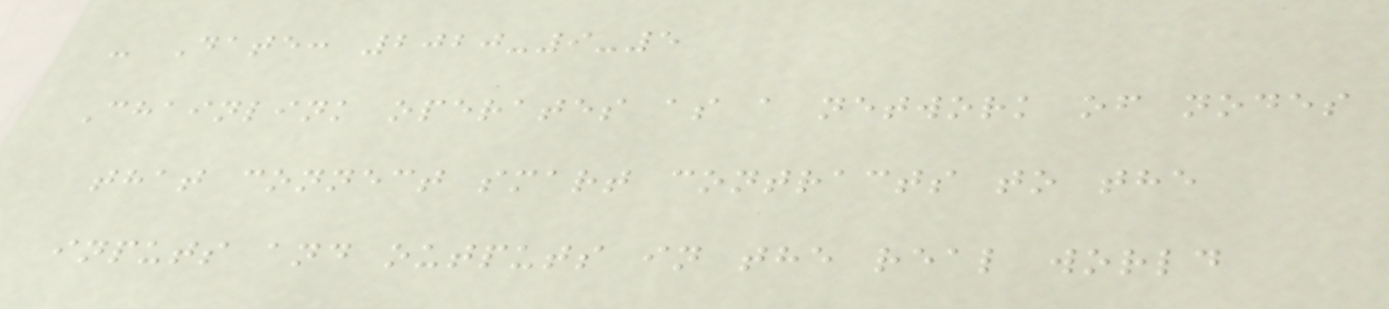- Date: 2020-9-5
Chainlink operates as a network of nodes
that connect smart contracts to the
inputs and outputs in the real world
